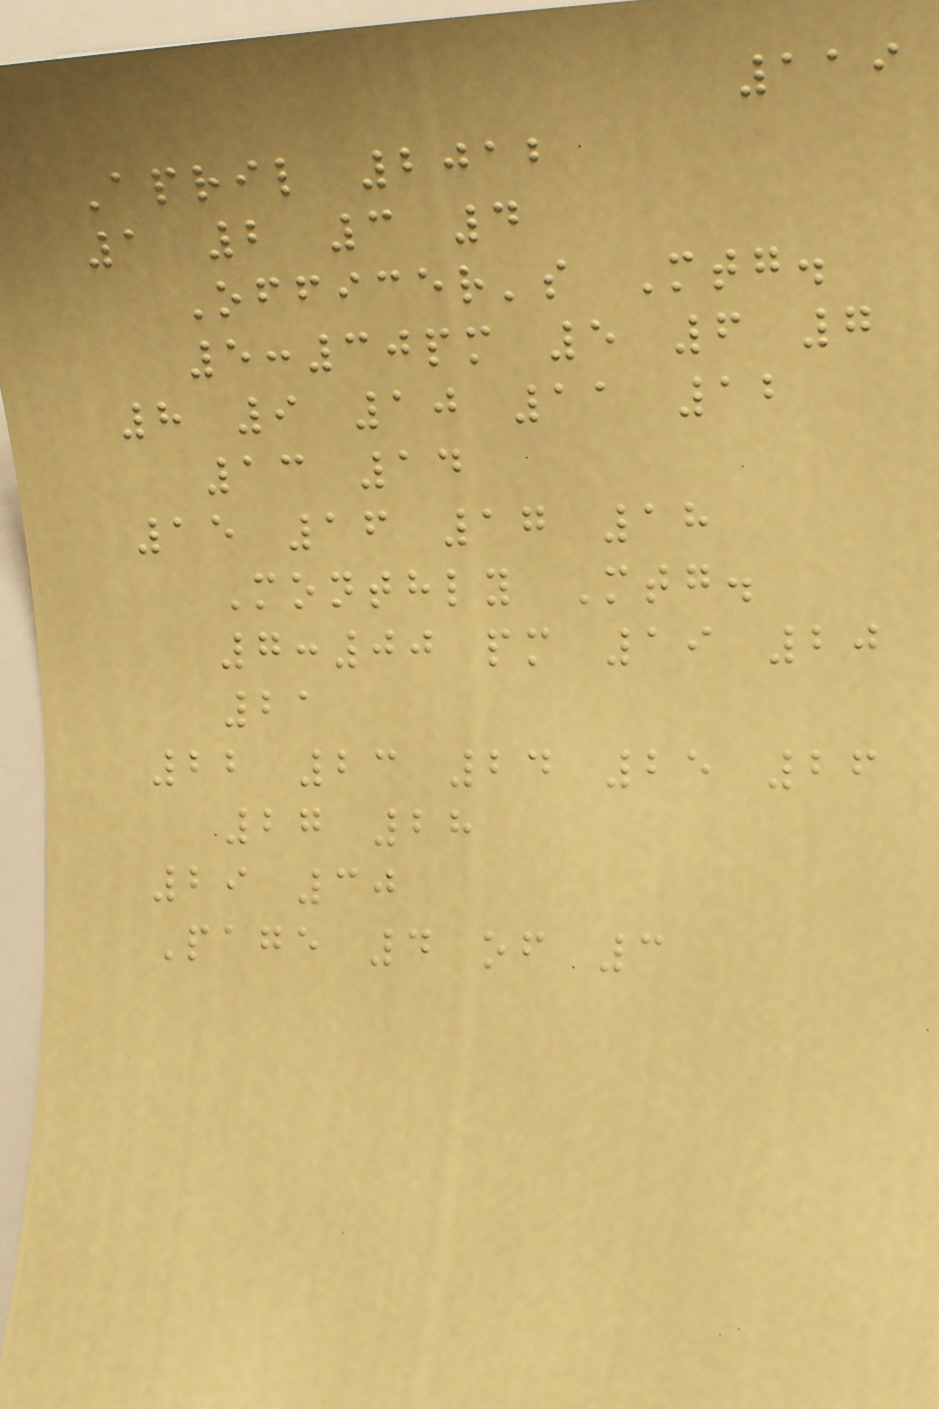119
April 2012
1 2 3 4
Officer's Mtg.
5:30pm 5 6 7
8 9 10 11 12
13 14
15 16 17 18
Monthly Mtg.
7:00 pm 19 20
21
22 23 24 25 26
27 28
29 30
Page 4 of 3
